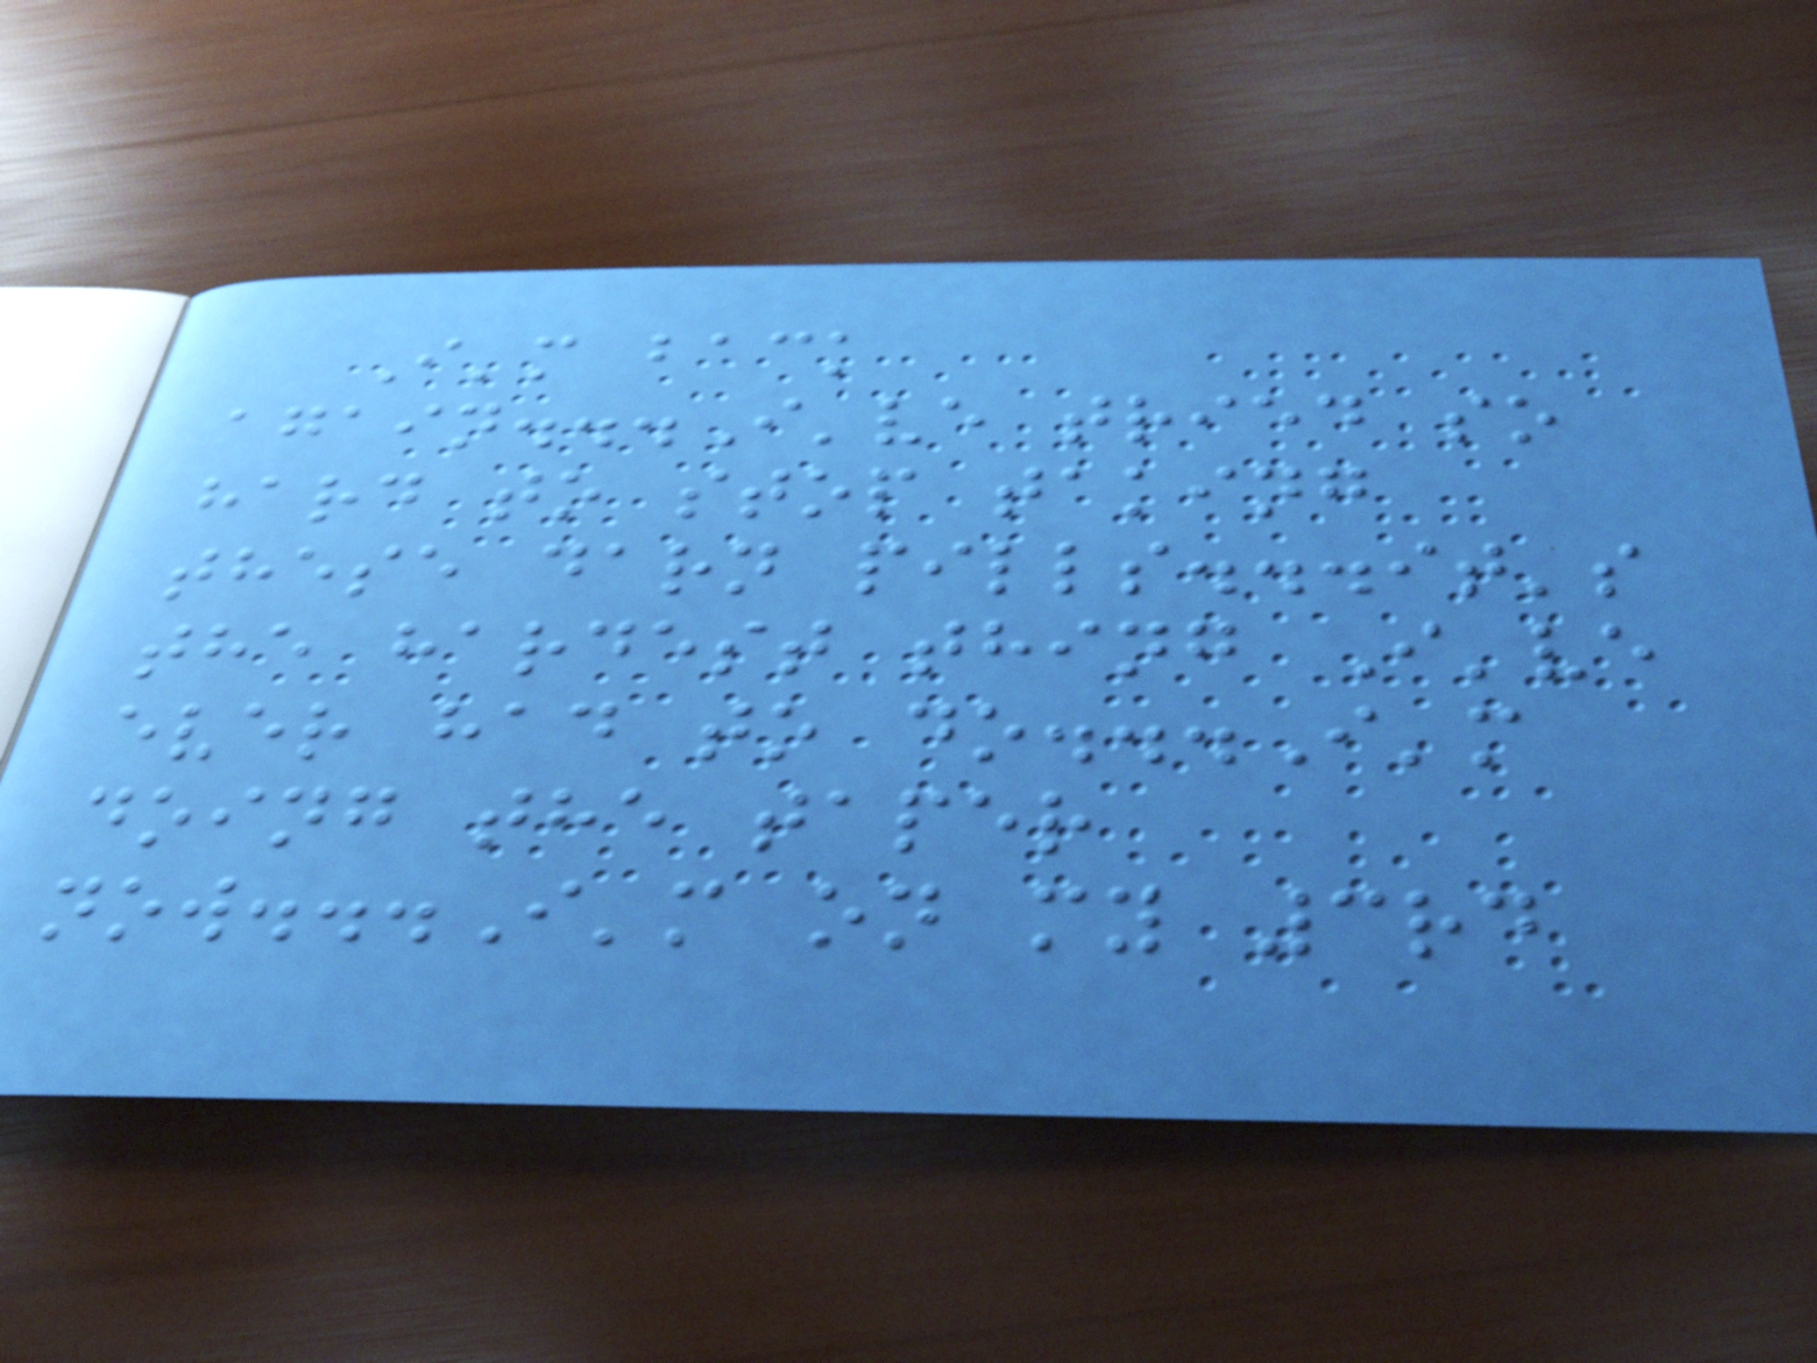I'm back
again...I've tried so
hard to stop taking
these darn pills...it's
the hardest thing I've
ever had to do...I'm
doing the taper
now...I'm on my 3rd
